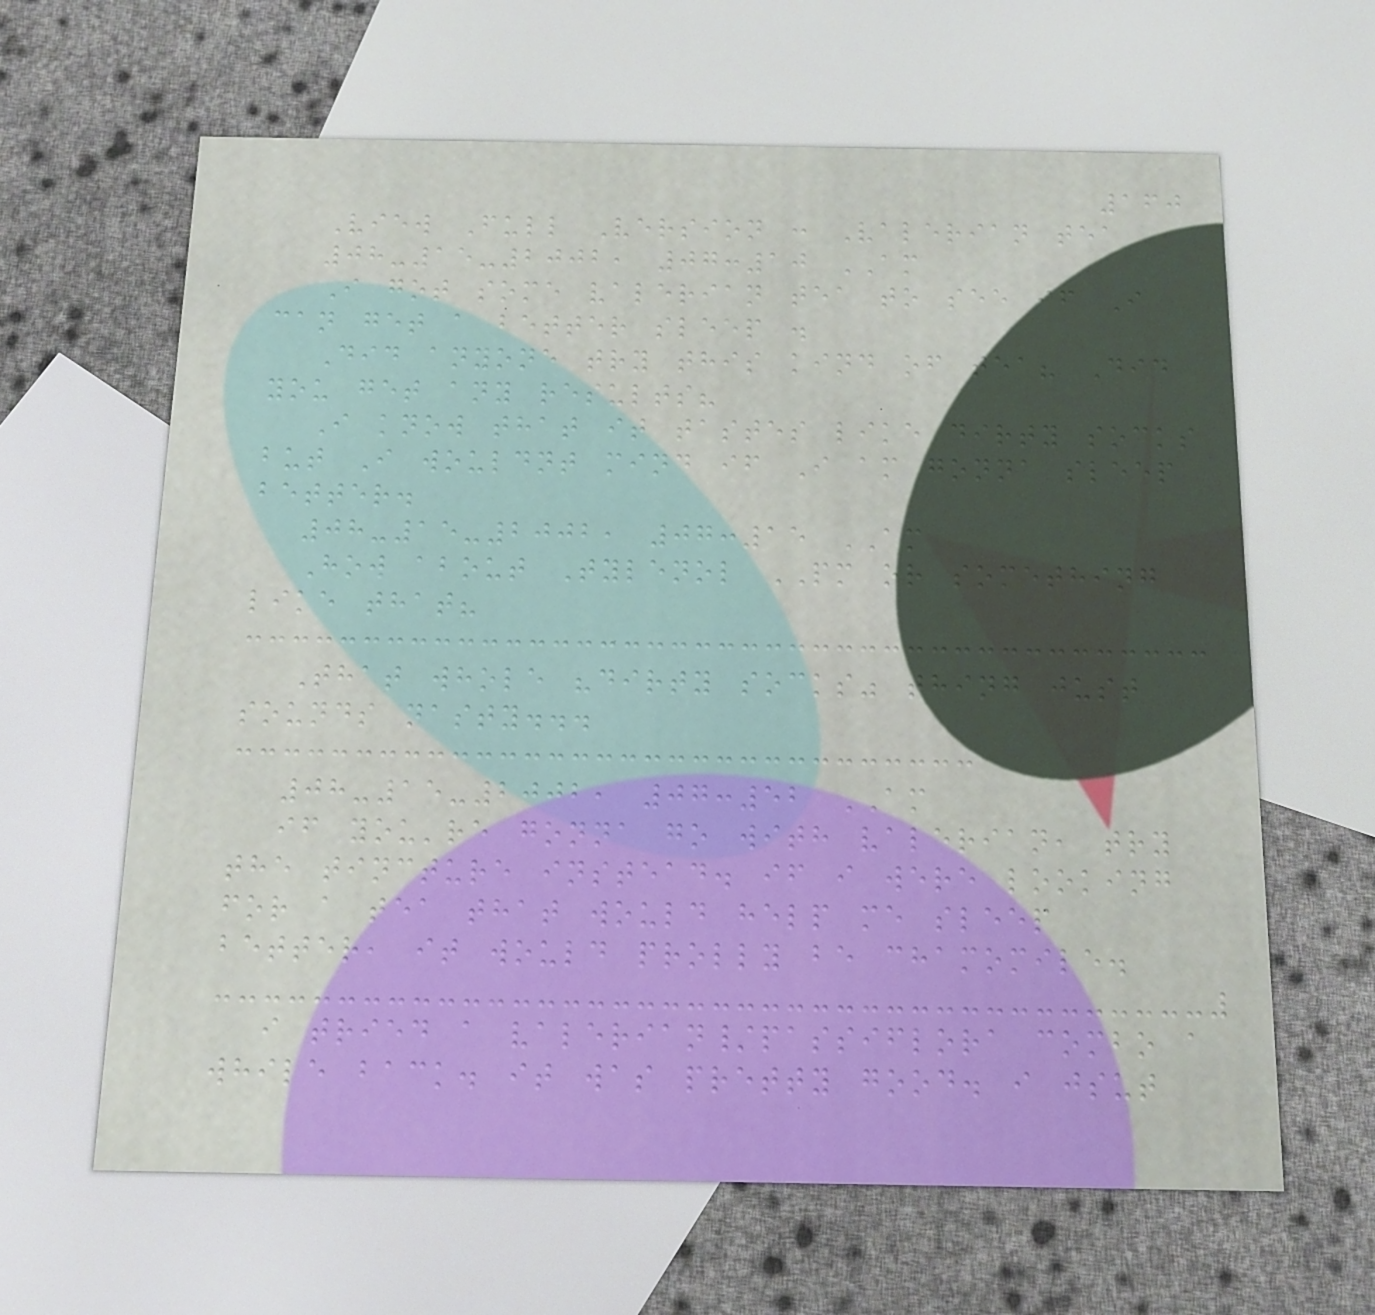160
View Full Version : Valerian tea
08-15-2002, 07:10 AM
I got some valerian tea to see if I
can get a better sleep .
Did anyone try this kind of tea? Did
you get any results?
I know that it tastes like dirty socks
but I wouldnt mind if I am gonna sleep
better.
08-15-2002, 07:15 AM
How about Tylenol PM or something
like that?
That whole "dirty socks" thing just
sounds nasty...
08-15-2002, 07:52 AM
if you're gonna go with valerian, try
the tincture instead. if i were looking
for a tea that would help me sleep
better, it would prolly be chamomile.
i tried a valerian/passiflora combo a
while back. it was pretty good. i jsut
